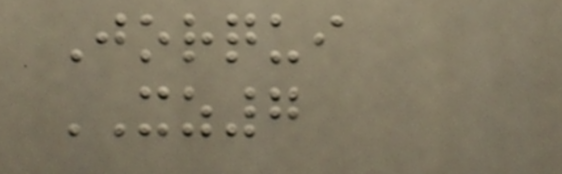Jorqui
XZ7
